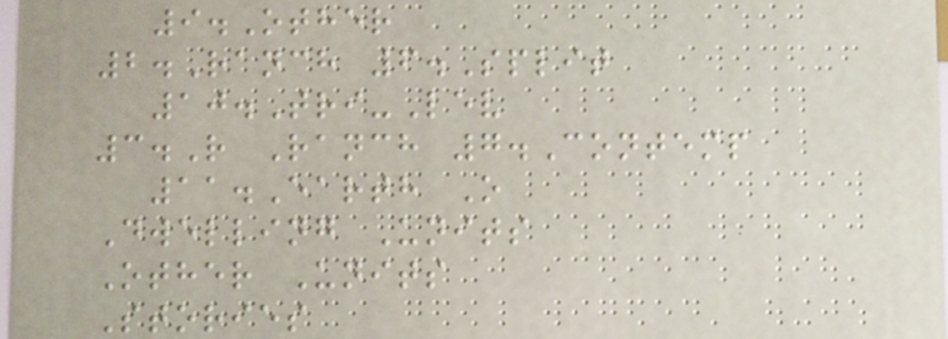9.Other
2.Ranch 6.Split
10.Tri-Lev
3.R Ranch 7.Contemp
11.Earth O
Dwelling Units
Other Units
Stories
